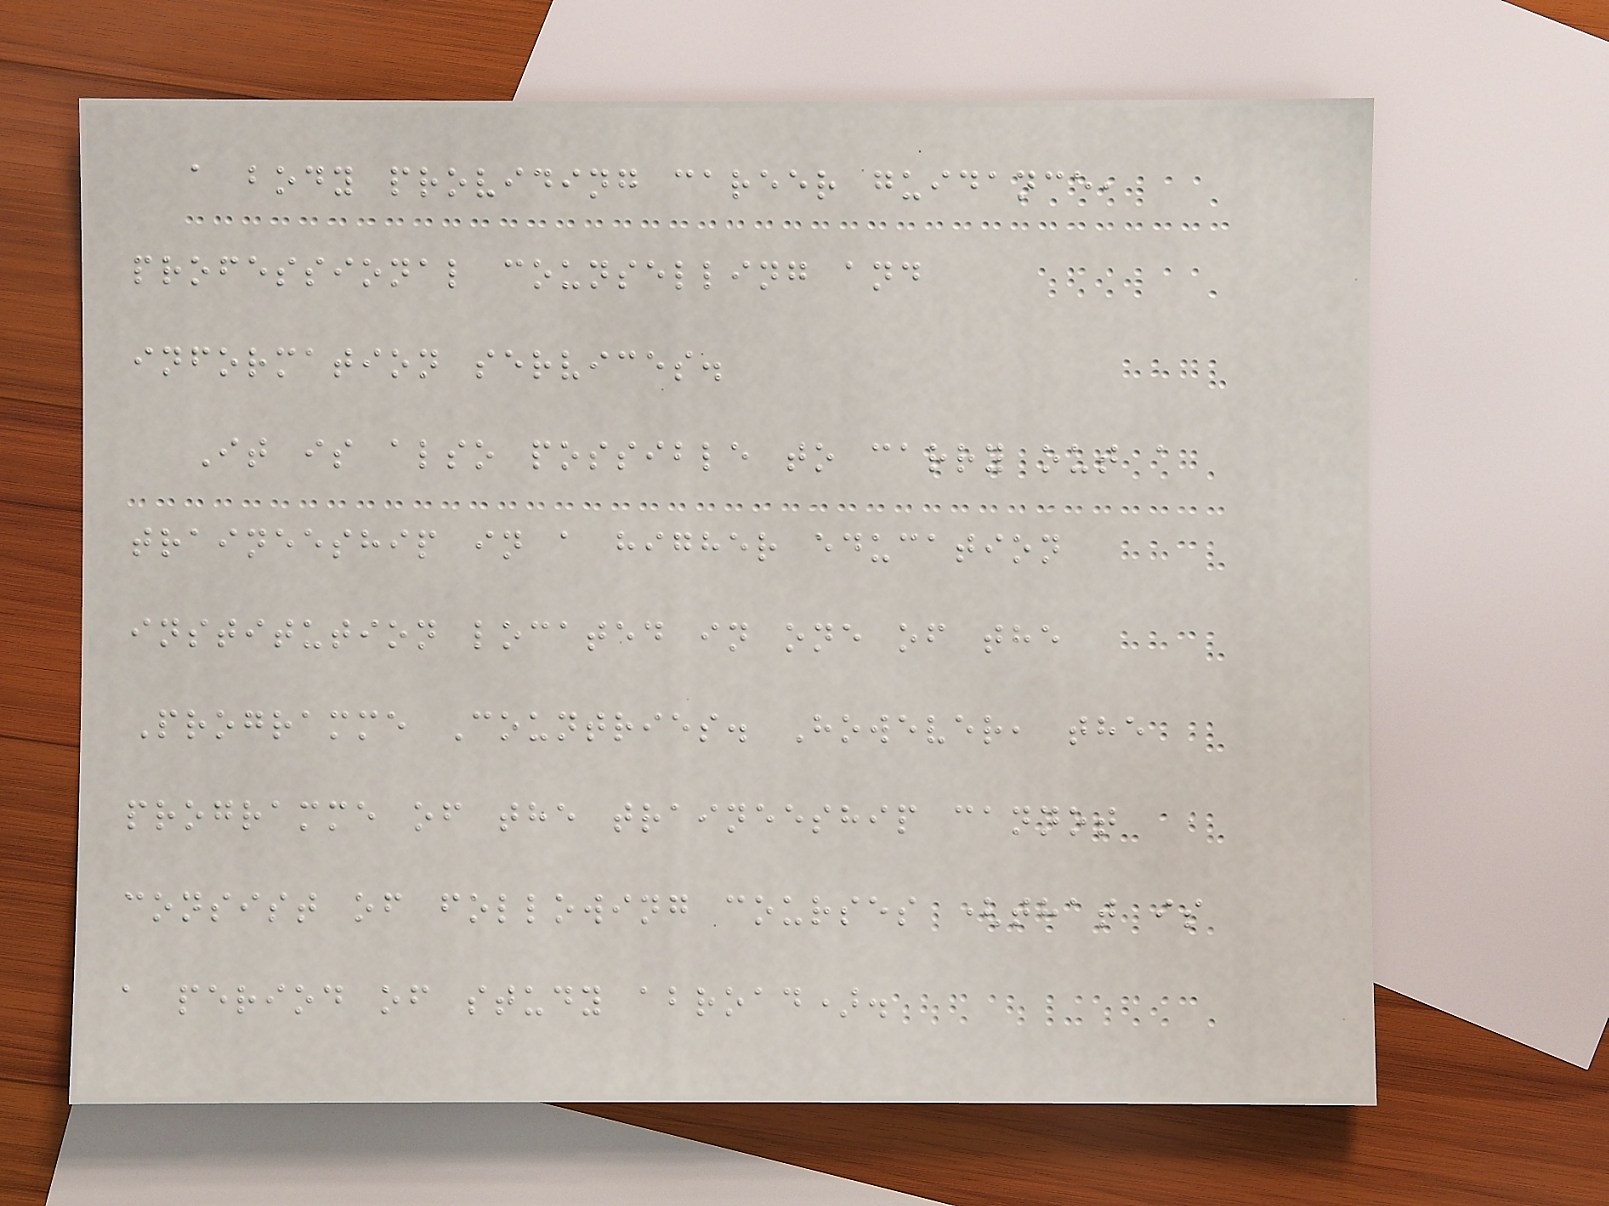a body providing career guidance,
professional counselling and
information services.
It is also possible to carry out a
traineeship in a higher education
institution located in one of the
Programme Countries. However, the
programme of the traineeship cannot
consist of following courses (that is
a period of study abroad).
